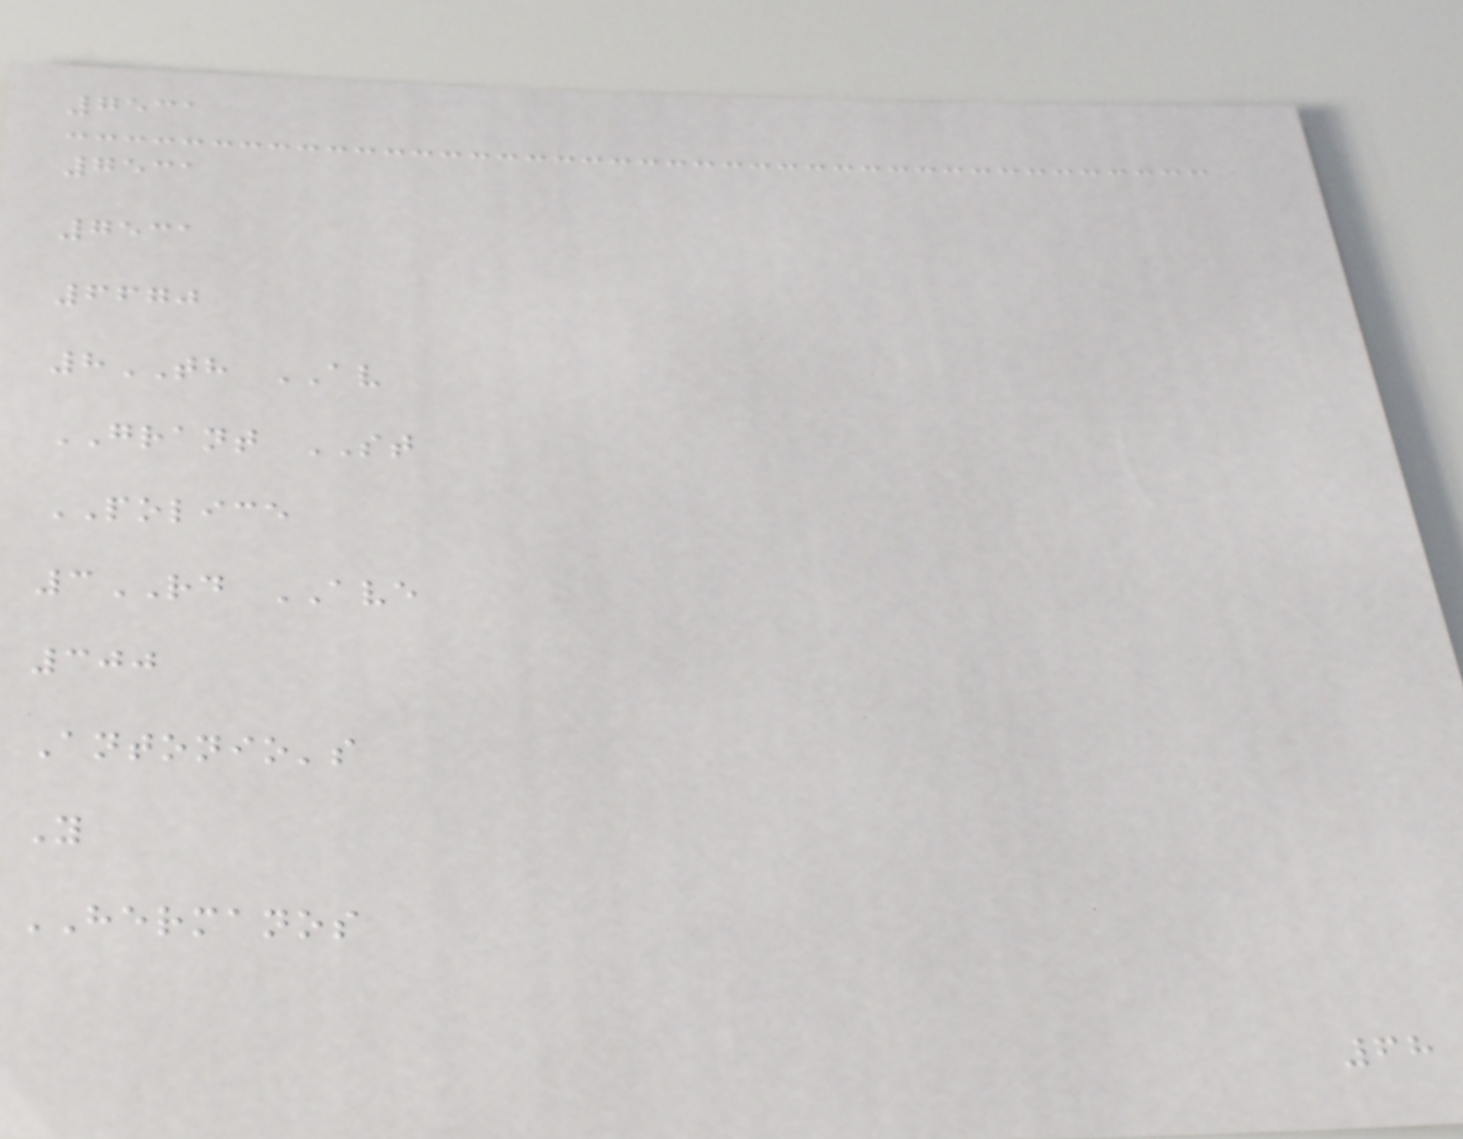7531
7531
7531
6670
8TH AV
GRANT ST
POLICE
3RD AVE
300
Antonio's
Y
HERMANOS
68
